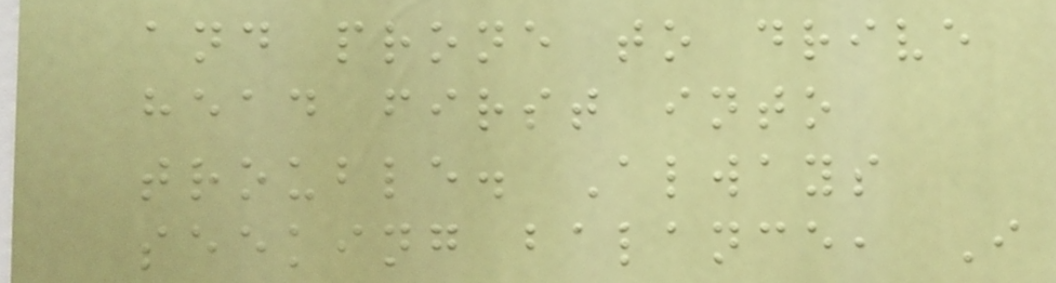and prone to drive
head first into
trouble. Always
seeking balance, I
